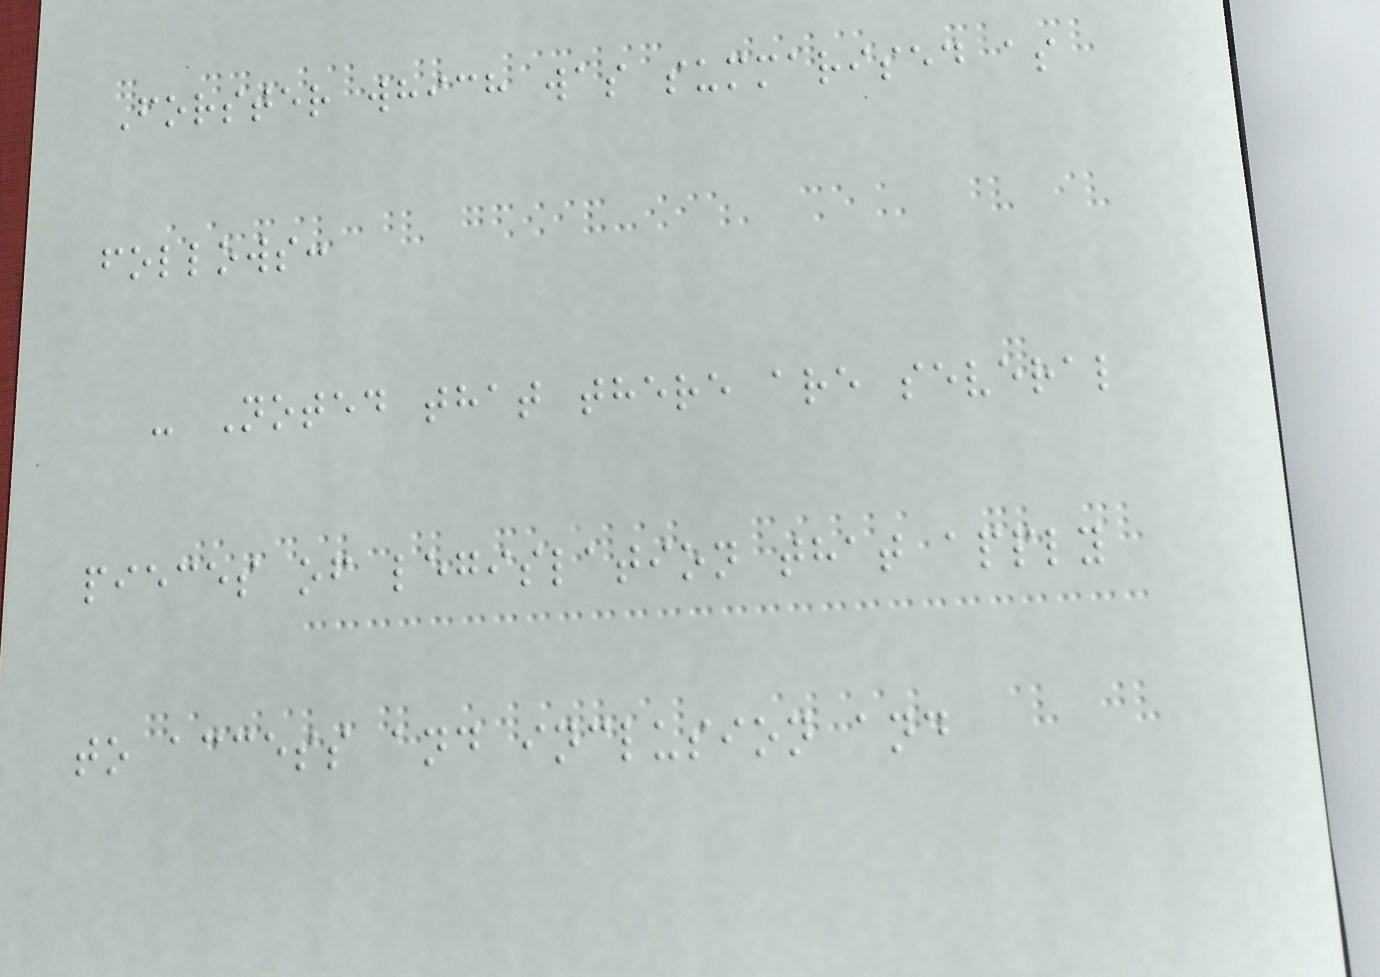Forster which was summarised as
follows:
- Noted that there are several
pieces of legislation that apply
to access and inclusion and
